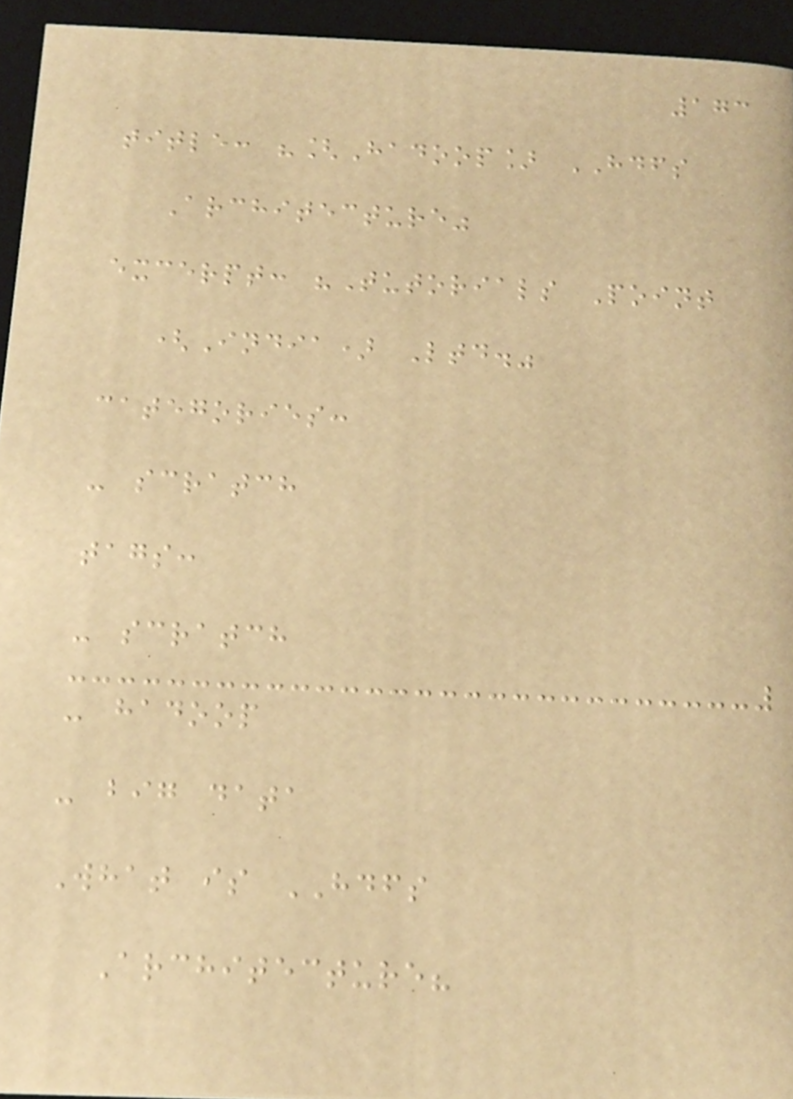173
title: "[Hadoop] HDFS
Architecture"
excerpt: "Tutorials Point
(India) Ltd."
categories:
- scratch
tags:
- scratch
- hadoop
- big data
What is HDFS
Architecture?
